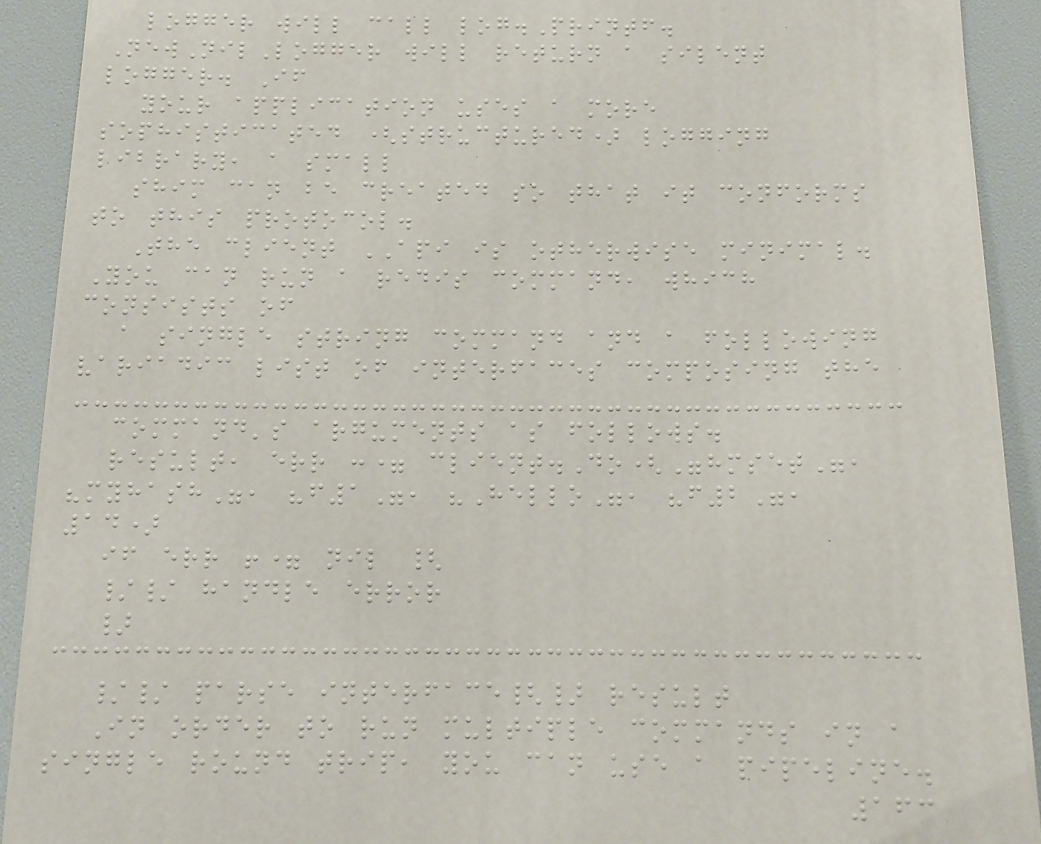logger will call log.Printf.
NewNilLogger will return a silent
logger. If
your application uses a more
sophisticated (structured) logging
library, a small
shim can be created so that it conforms
to this protocol.
The client API is otherwise minimal.
You can run a redis command, which
consists of
a single string command and a following
variadic list of interfaces composing the
command's arguments as follows.
result, err := client.Do("hmset",
"myhash", "f1", "Hello", "f2",
14)
if err != nil {
// handle error
}
// parse interface{} result
In order to run multiple commands in a
single round trip, you can use a pipeline.
163
